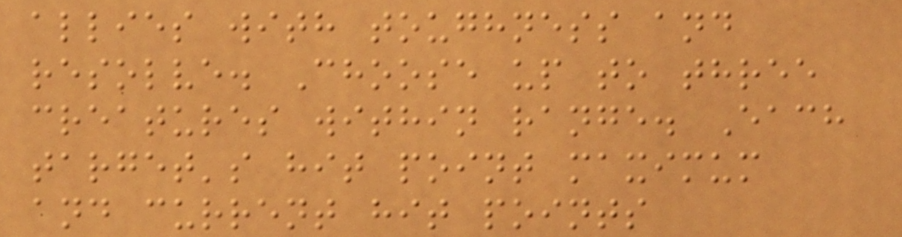allies with toughness and
resolve. Choose up to three
creatures within range. Each
target's hit point maximum
and current hit points
